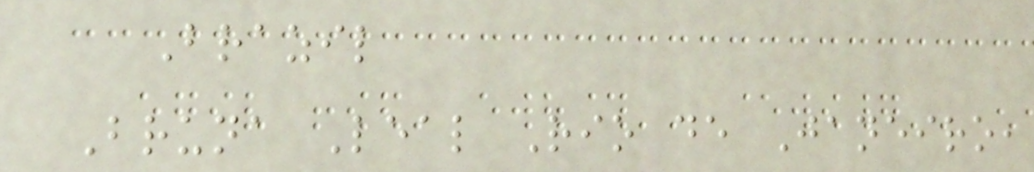Brazil
Bruna Leal Rio de Janeiro,
